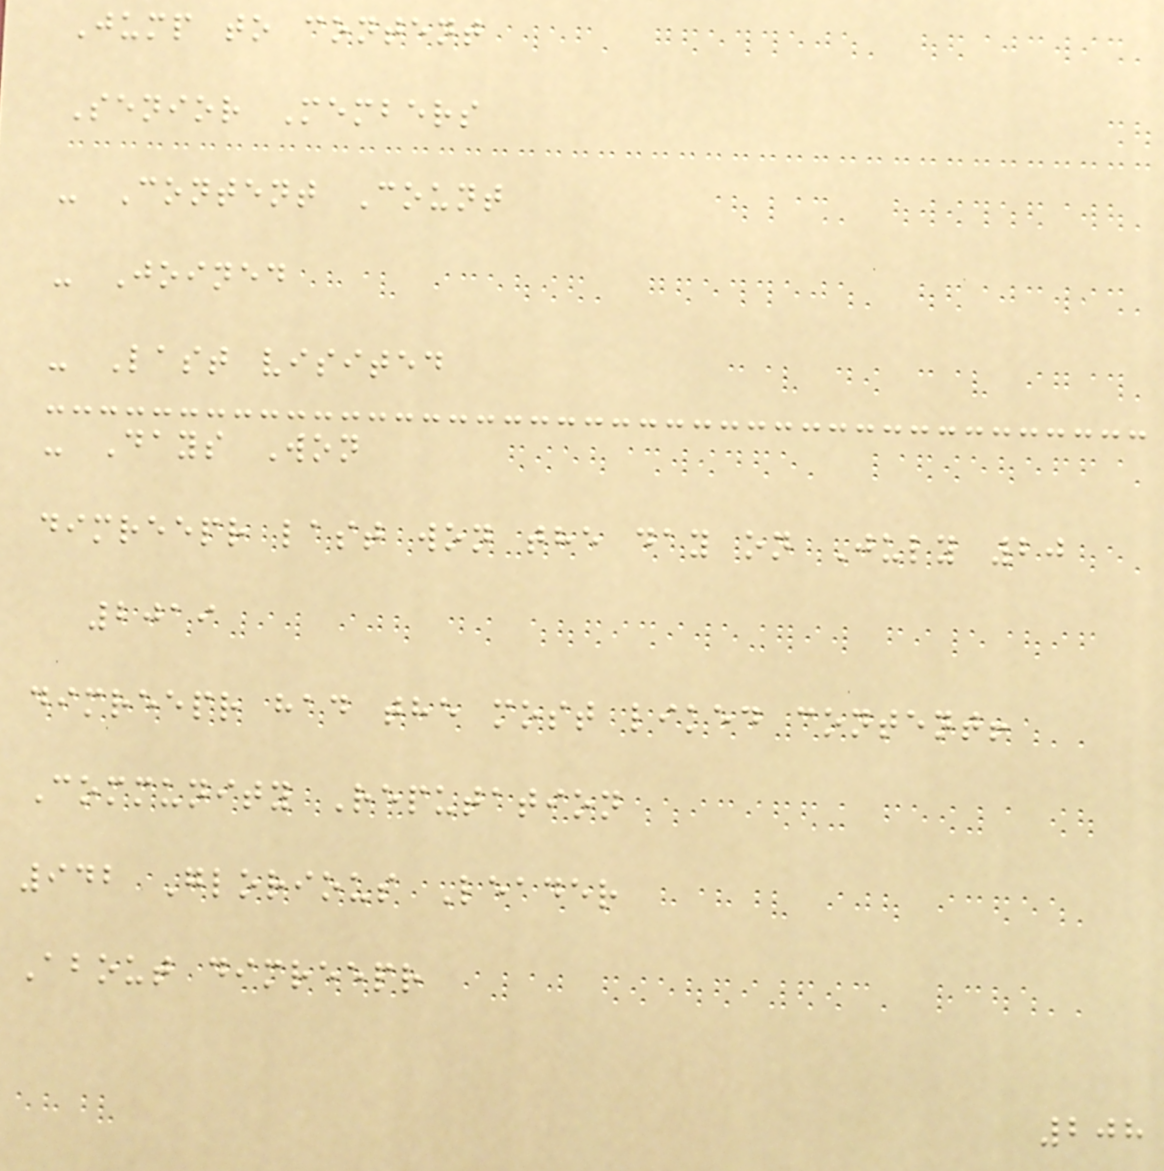Jump to content
Senior Members
- Content Count
- Joined
- Last visited
- Days Won
dimreepr last won the day on July 20
2019
dimreepr had the most liked content!
Community Reputation
942 Glorious Leader
About dimreepr
208
